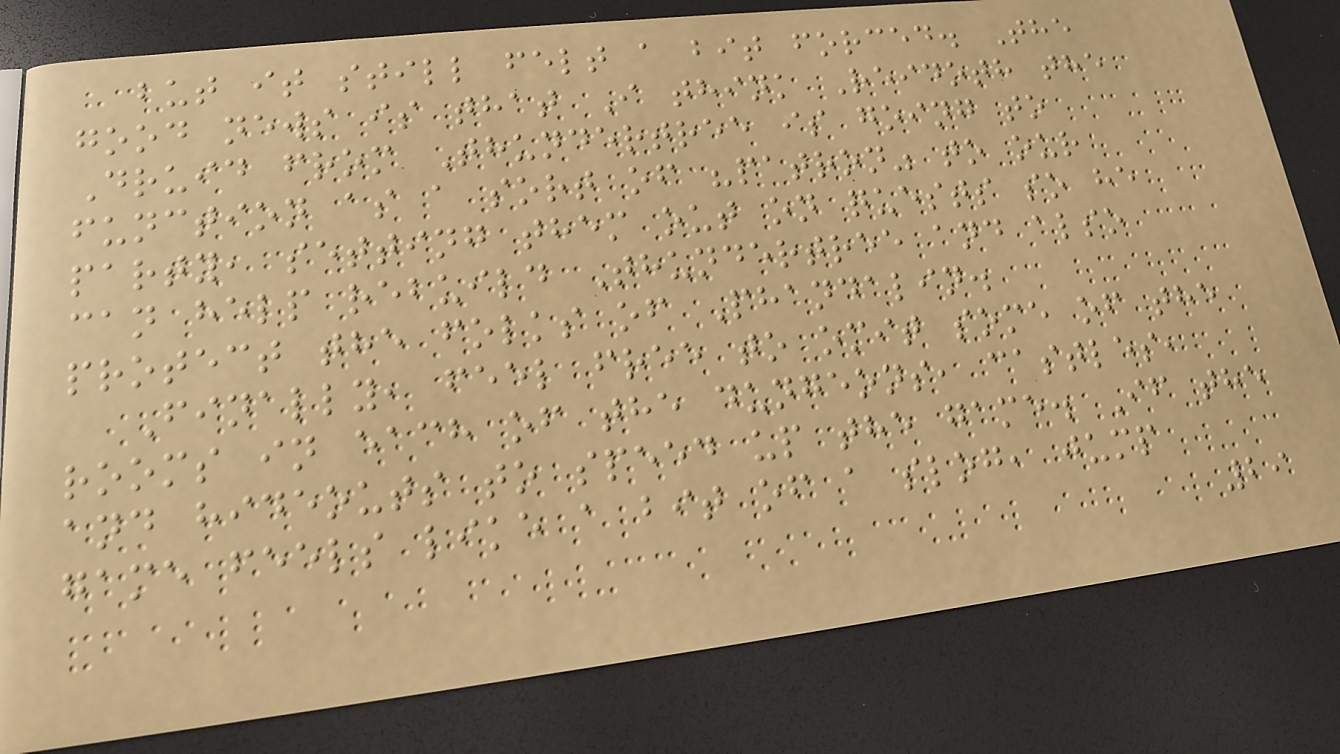but it still felt a bit forced. The
good news is that I think Reidoth the
Druid from Thundertree is going to
function as a sort of "patron" to our
party, setting them out on quests so he
can help rebuild Thundertree and also
protect the folks of Phandalin.
Finally, feel free to omit some of the
rooms in each of the dungeons, castles,
and hideouts to speed up the game. If the
game feels like a bit of a slog, jump
29
